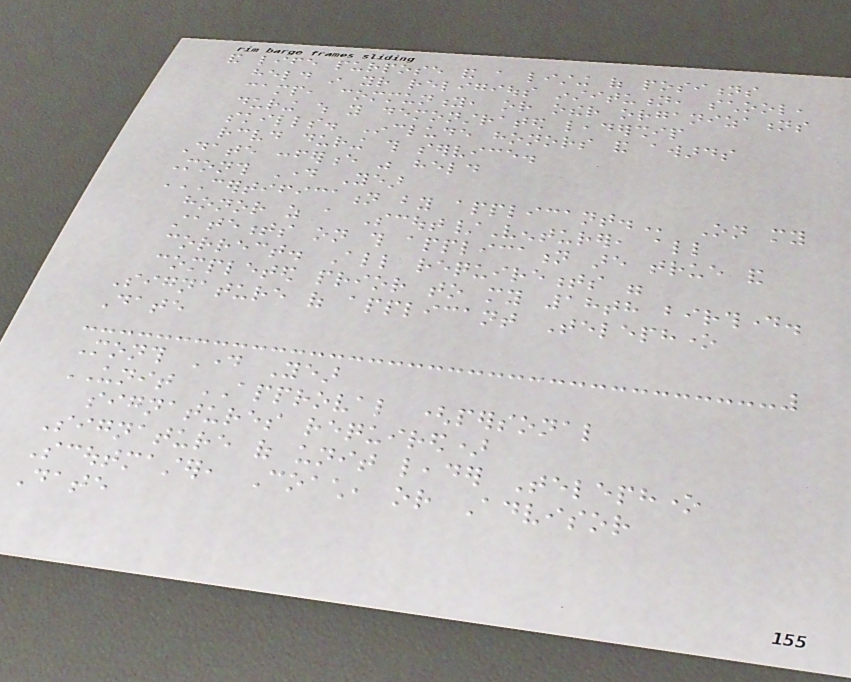and life purpose and a listing of positions
held in your religious institution, school,
camp, community, or other organizations
during which you demonstrated leadership
skills. Include honors and awards
received during this service.
Date conference was held
Month Day Year
CERTIFICATION BY APPLICANT. On my
honor as a Scout/Venturer, all
statements on this application are true and
correct. All requirements were
completed prior to my 18th birthday.
Signature of applicant Telephone
Date
Month Day Year
UNIT APPROVAL (personal
signatures required)
Signature of unit leader Telephone
Scoutmaster, Coach, or Advisor
Date
